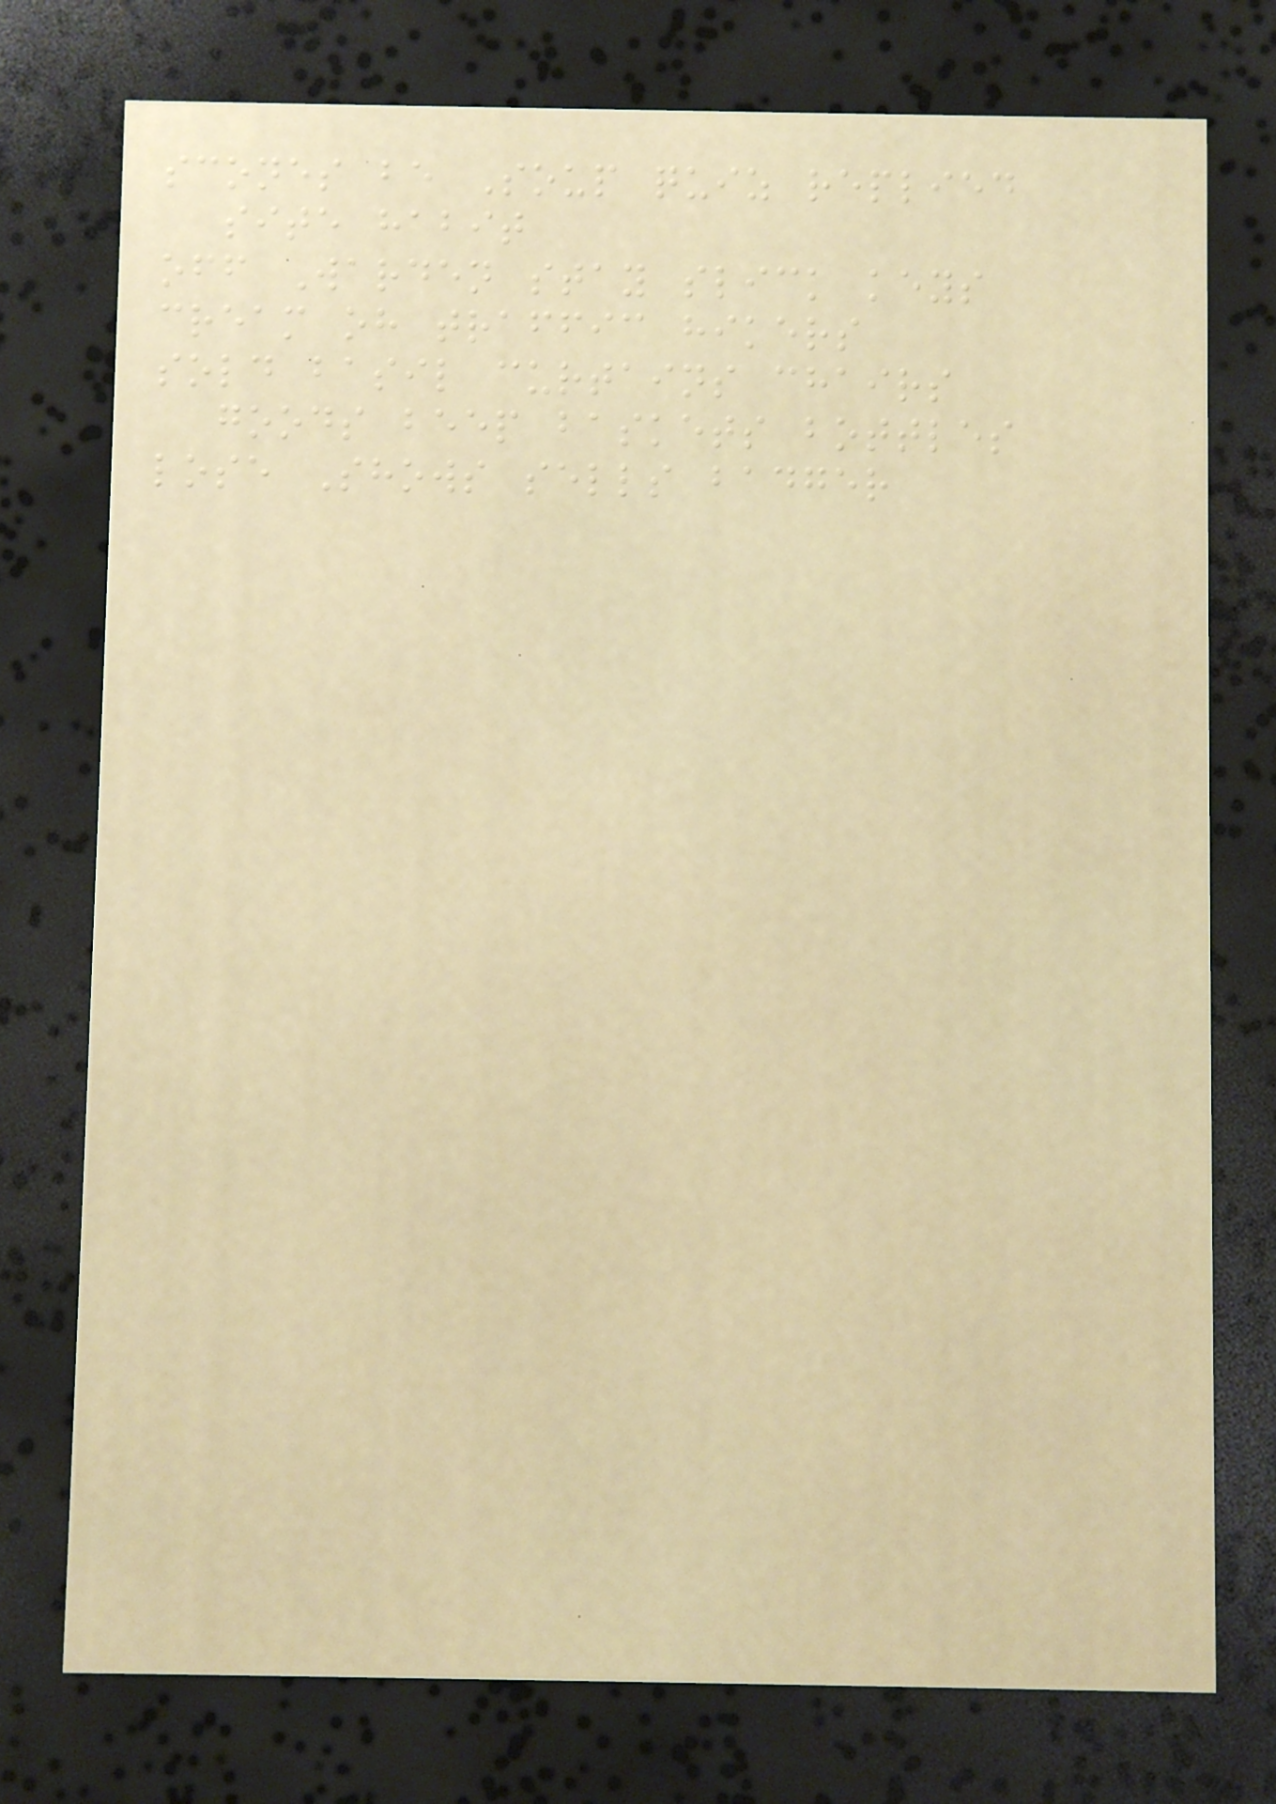scones be Soup quiz replied
site habit
off Warden stay slick keys
cream oh traffic hikers
sold basil curtains chairs
goods beep baskets bottles
lose Shows sells badger
